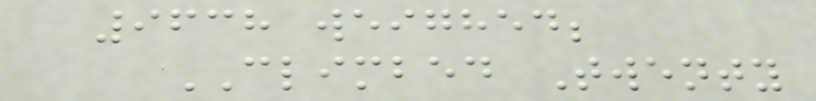9638 weighed;
CLIMBED Twenty
